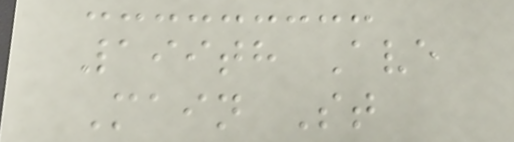199th Ave
Main St
